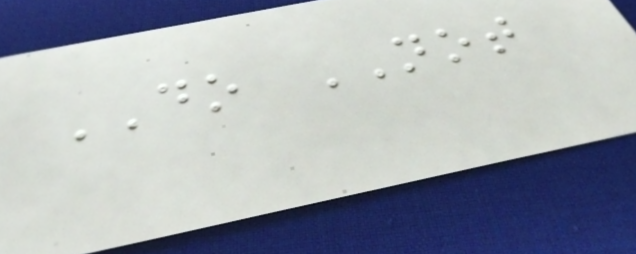DO NOT
